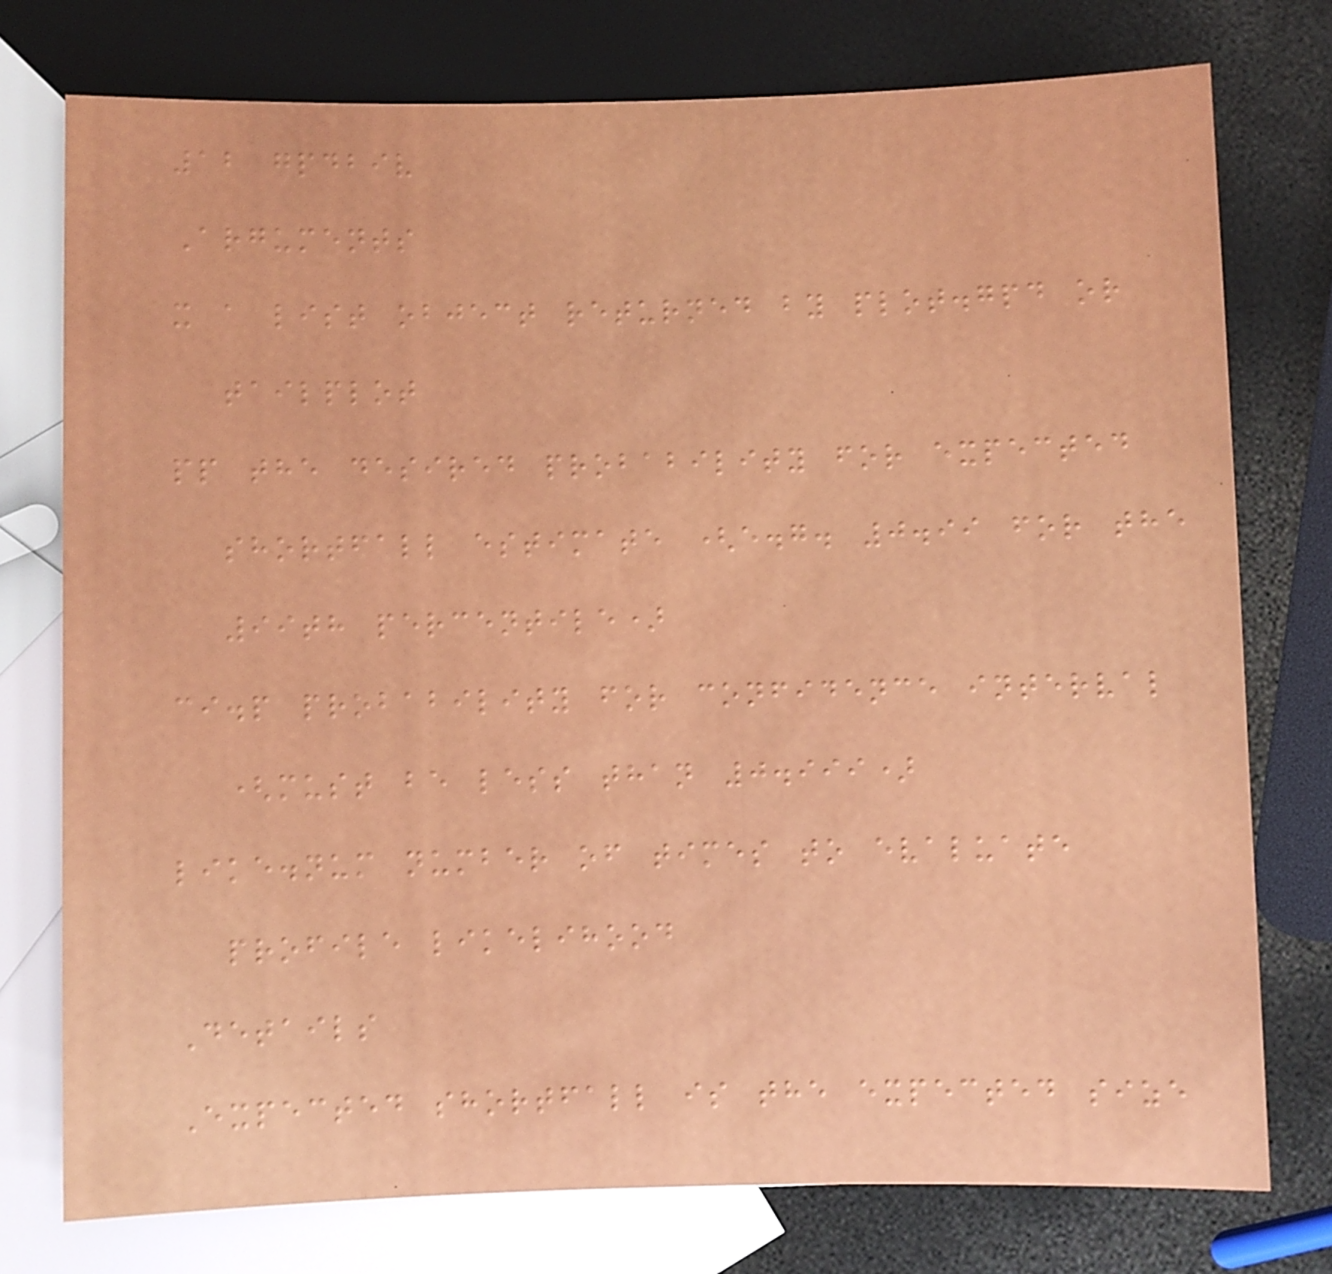12 gpdbiv
Arguments
x a list object returned by plot.gpd or
tailplot
pp the desired probability for expected
shortfall estimate (e.g. 0.99 for the
99th percentile)
ci.p probability for confidence interval
(must be less than 0.999)
like.num number of times to evaluate
profile likelihood
Details
Expected shortfall is the expected size
